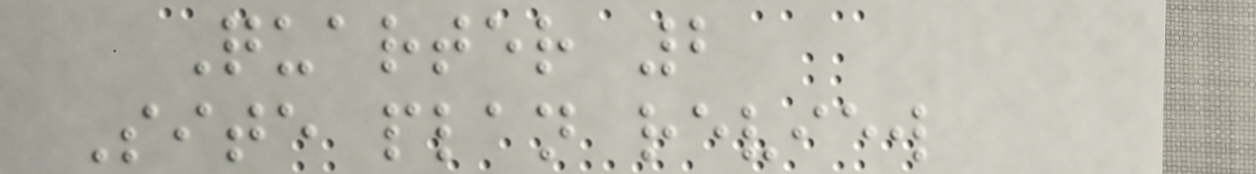Quarter 2
Site plan review
